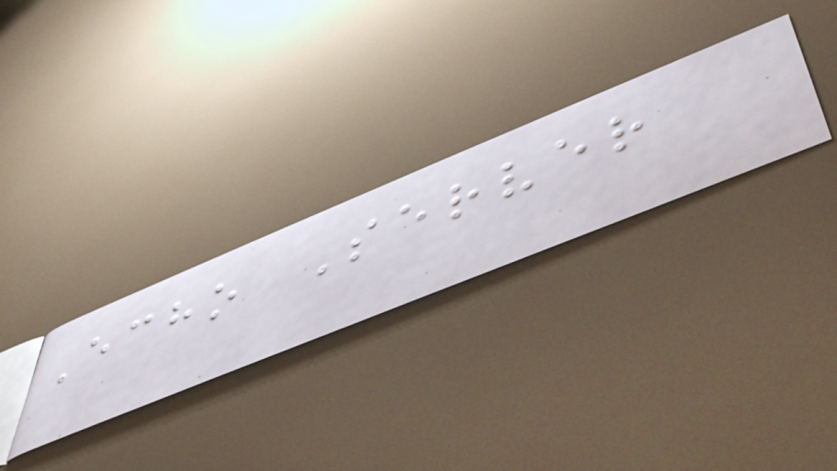Echo Server
